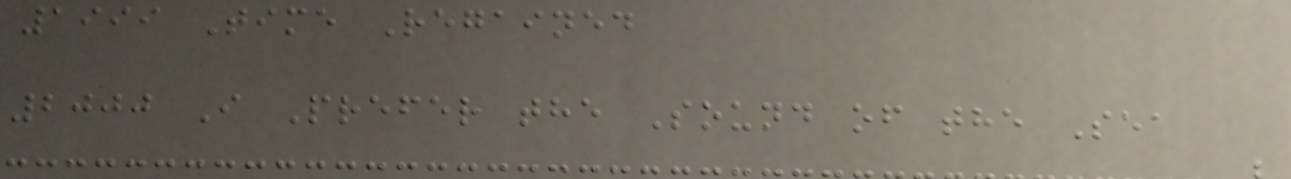1999 Time Regained
2000 I Prefer the Sound of the Sea
